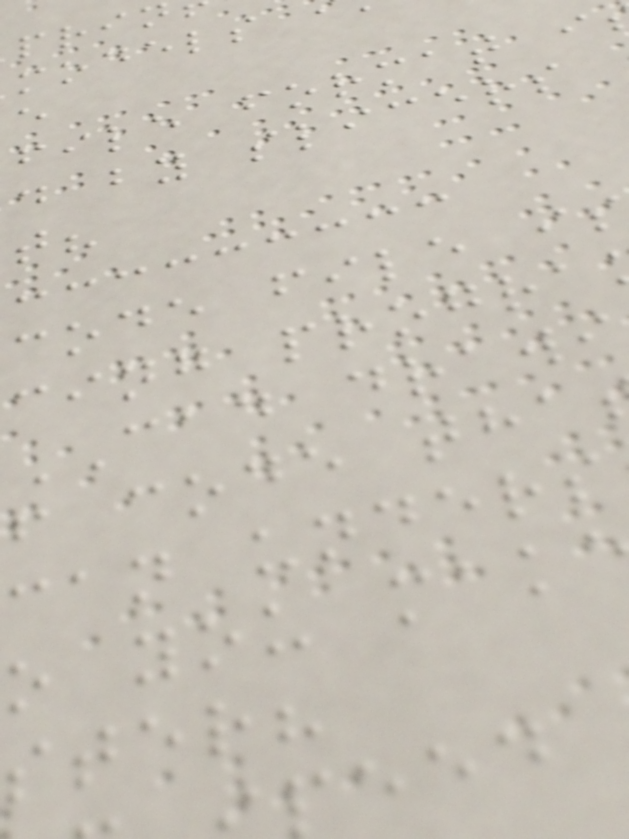file format i
d by slicers
code file i
cing progra
CAD drawi
f code tha
can unders
o you mak
ster?
